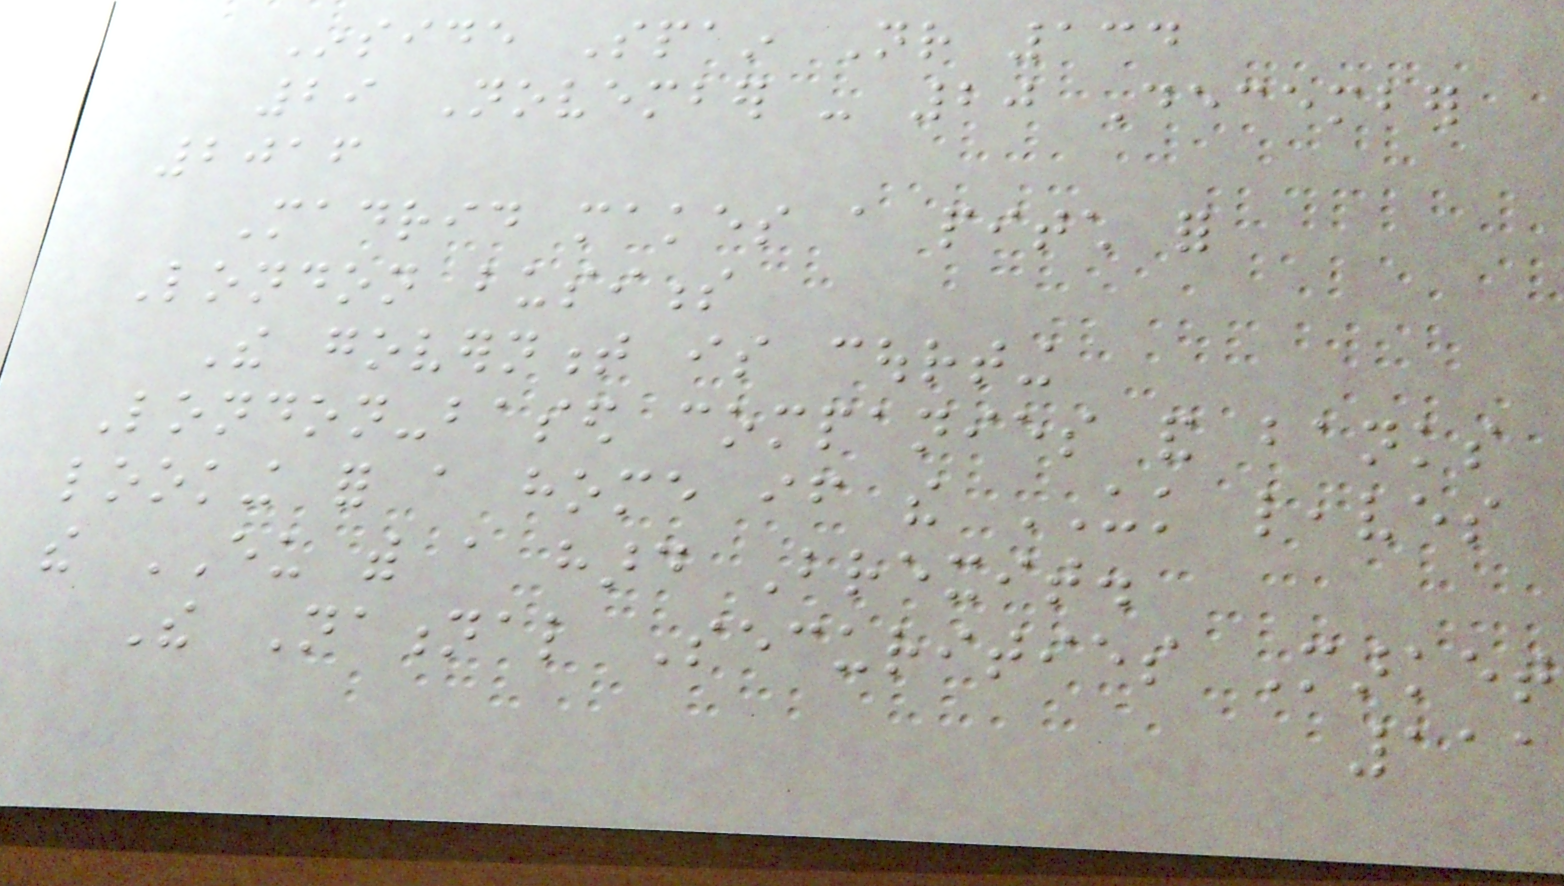Inside Spain Nr 134
29 November - 20 December
2016
Madrid makes a pitch for
London business
The government is courting
London-based companies and banks
looking for a home if the UK leaves
the EU with a hard Brexit.
The National Securities Market
111
